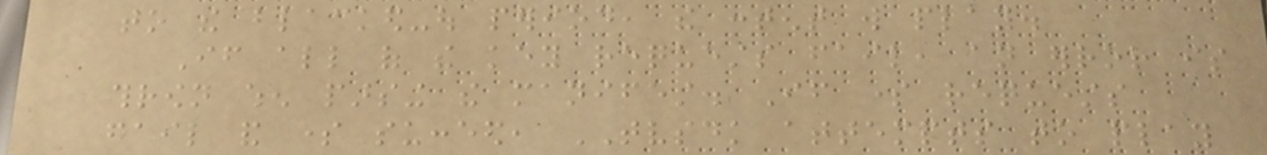to the blacked-out period, the content will play.
If all of the key requests fail, an error is
thrown when parsing the manifest. If some requests
fail and some succeed, TVSDK attempts to play
